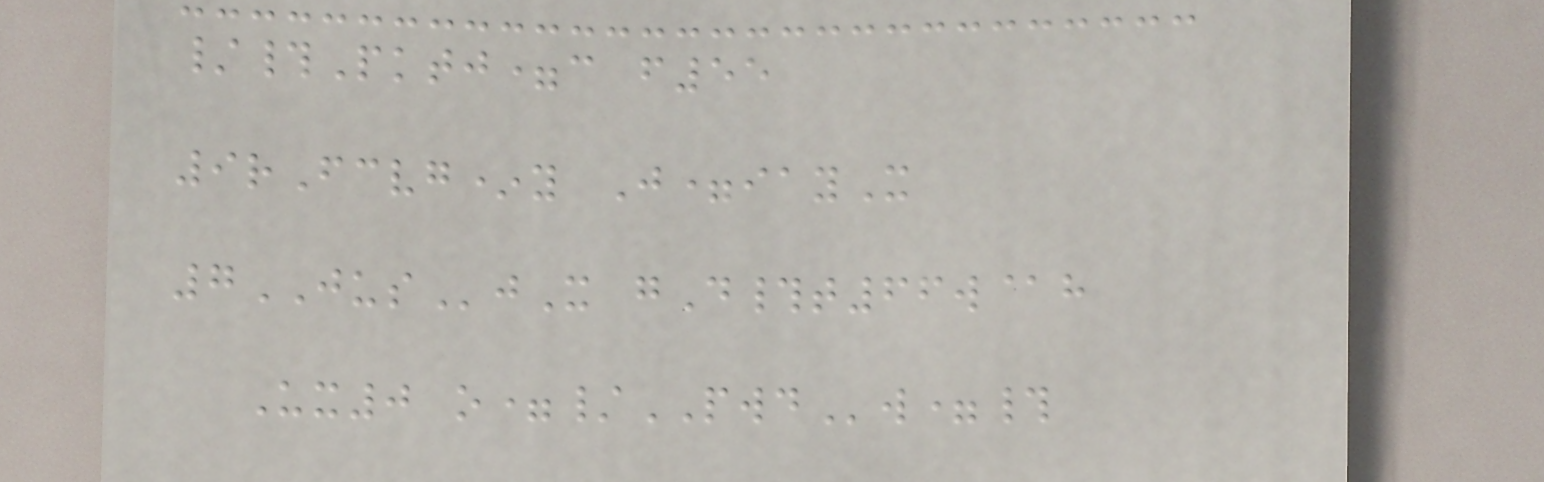/#Pktj=c f55
9rFcvg*y J=iayX
7JUSjX gD#t66w@h
Ux0 o=/PWDw=#
